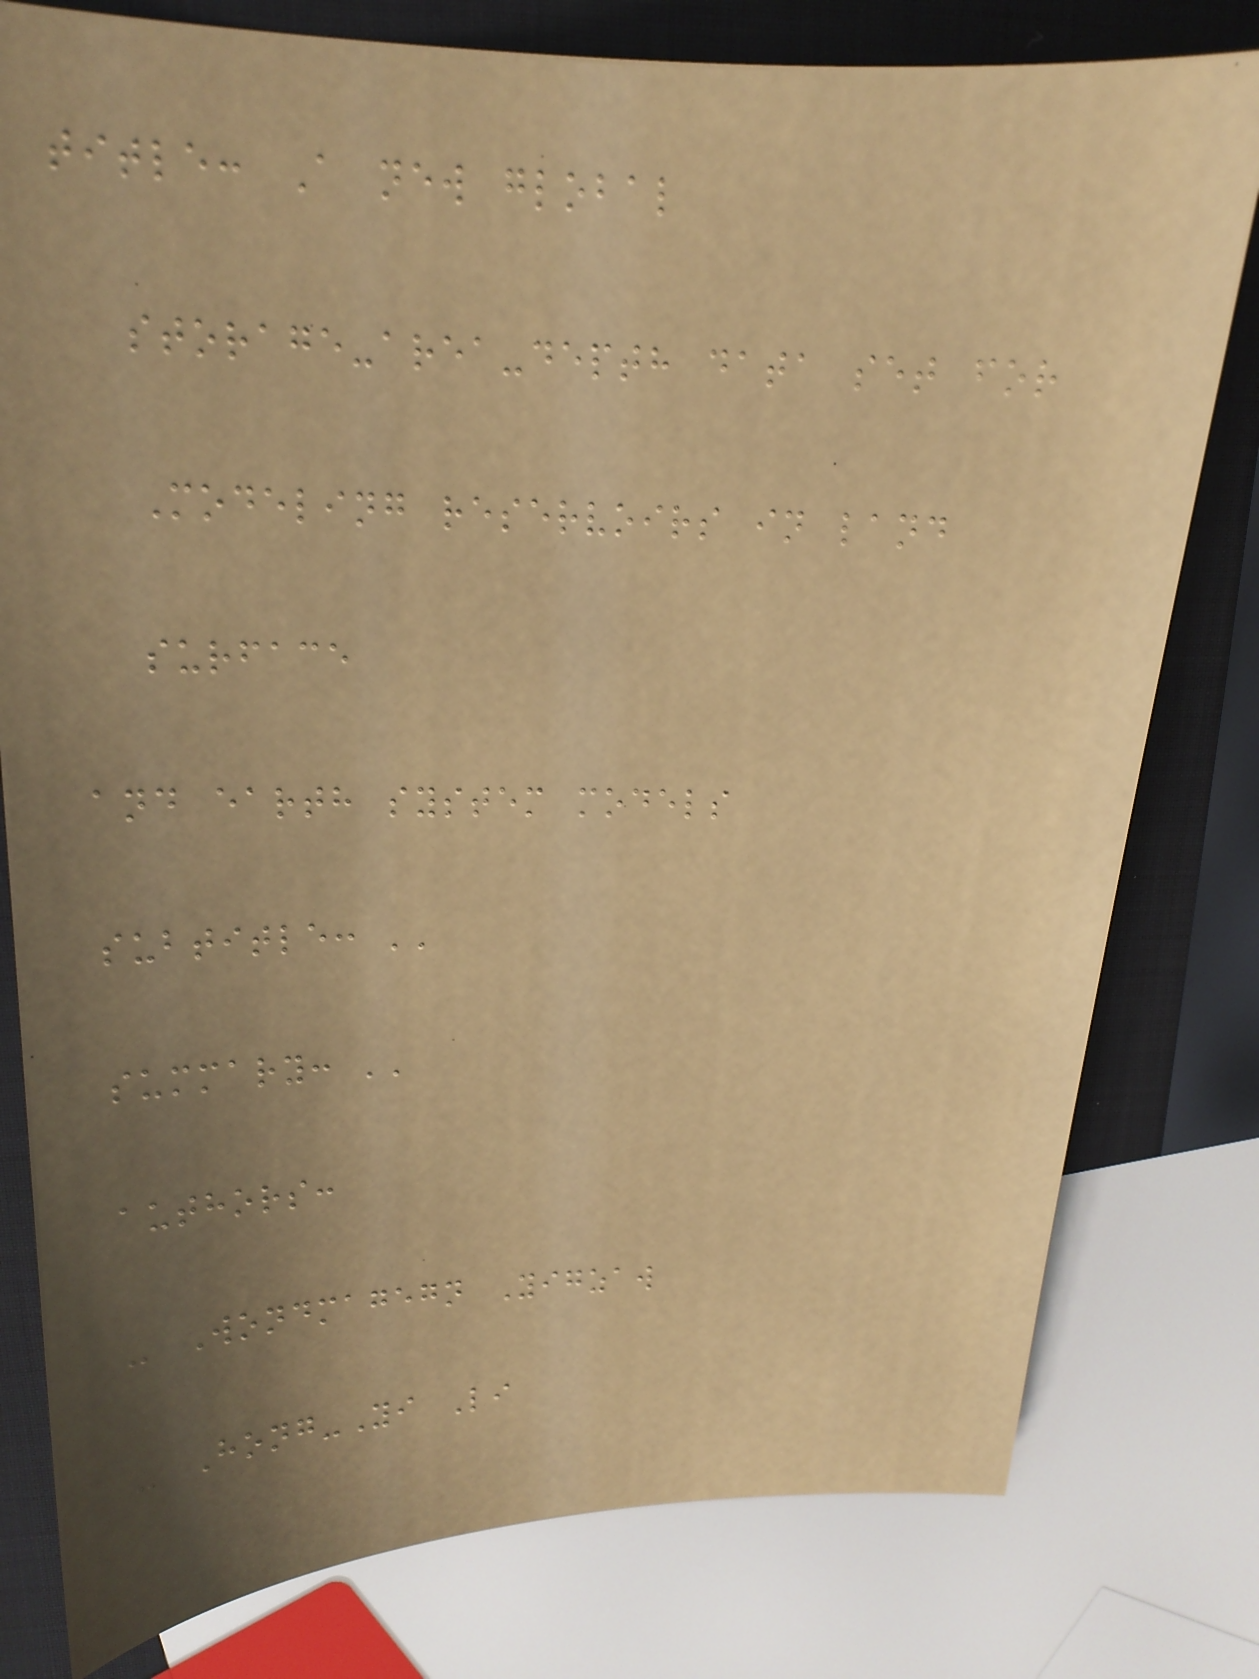title: A new global
storage-area-depth data set for
Modeling reservoirs in land
surface
and earth system models
subtitle: ''
summary: ''
authors:
- Wondmagegn Yigzaw
- Hong-Yi Li
